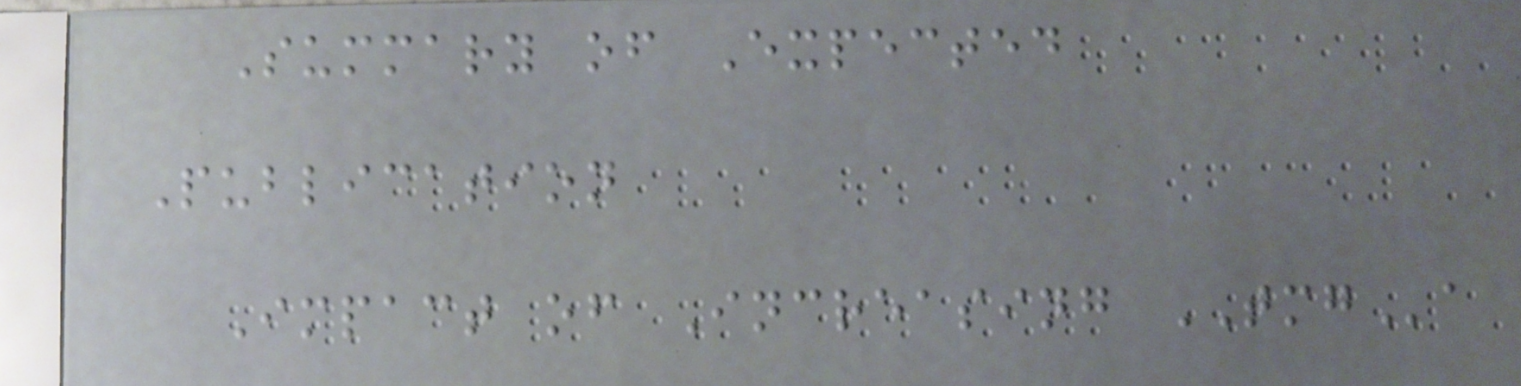Summary of Expected
Publication
Impact of Increasing TMGa
